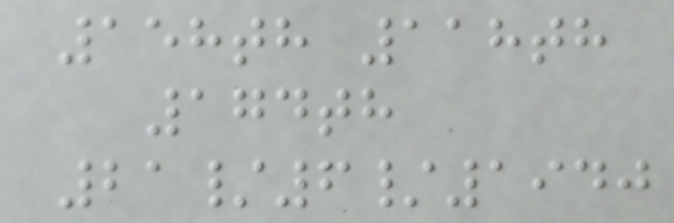158th 118th
174th
21/6/1940
